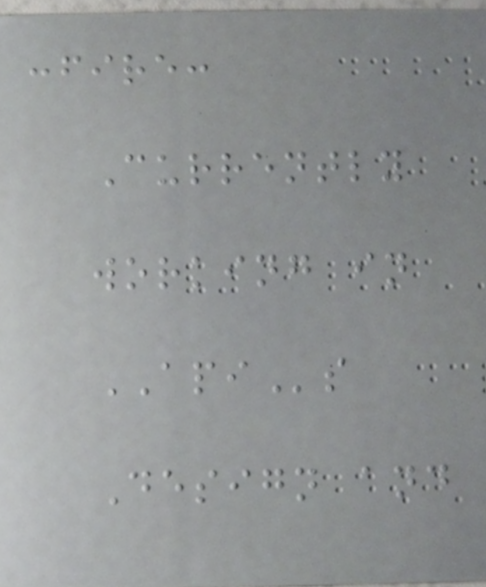:fire:
Currently
working in
APIs
Design and
